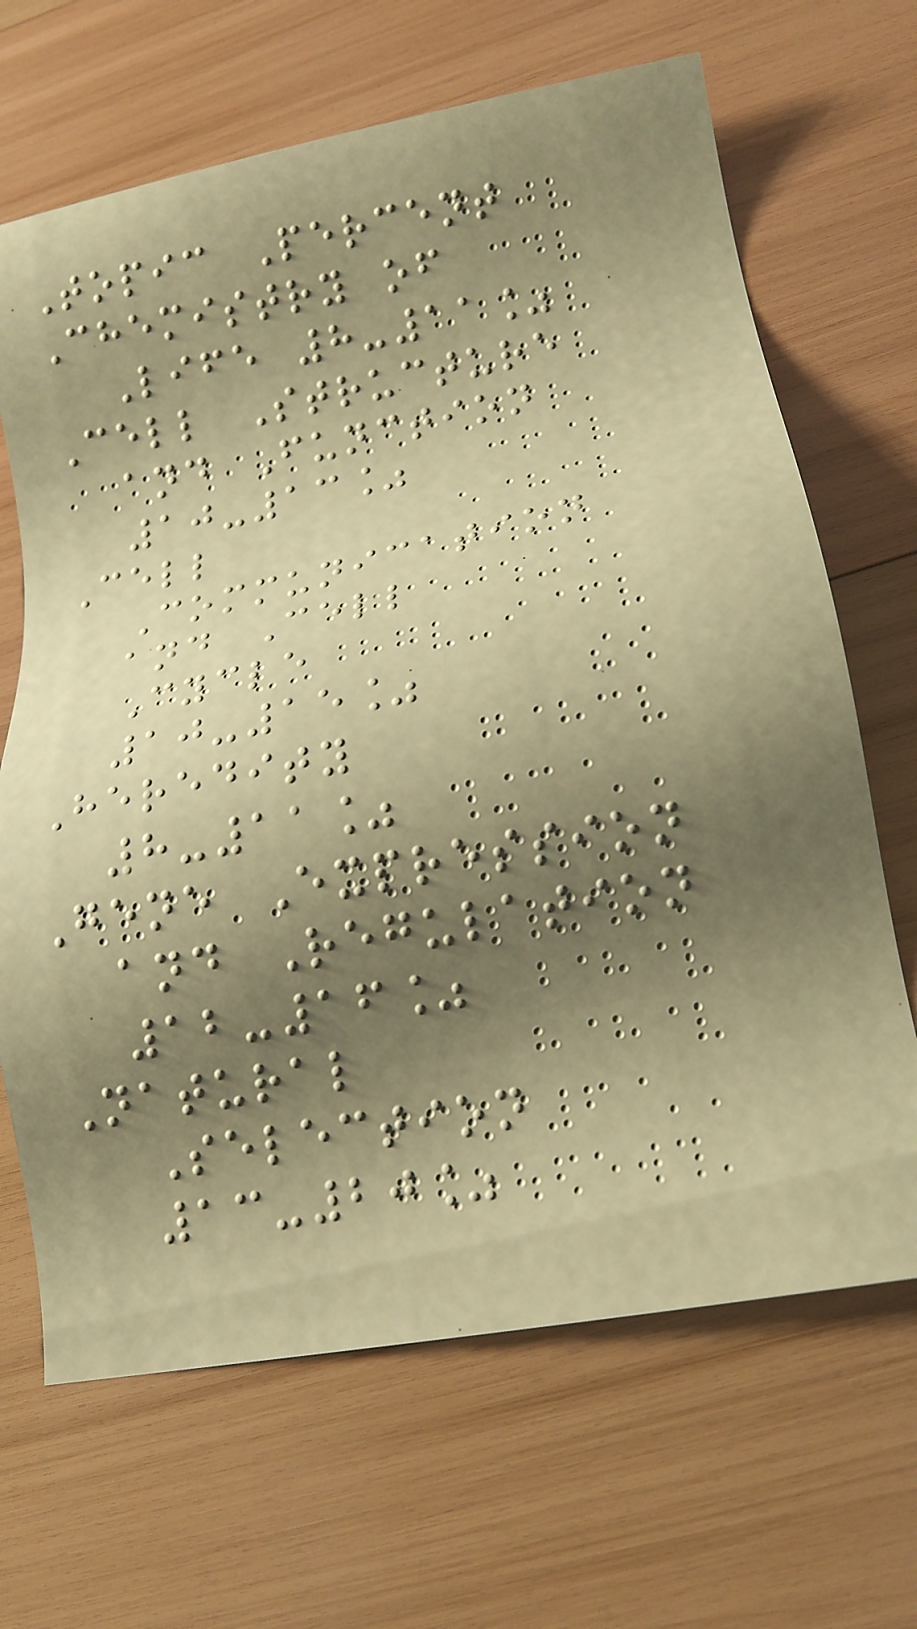Topic Percent
Chemistry of
Life 8-11%
Cell Structure
and Function
10-13%
Cell
Communication
and Cell
Cycle
10-15%
Heredity
8-11%
Gene Expression
and Regulation
12-16%
Natural
Selection
13-20%
